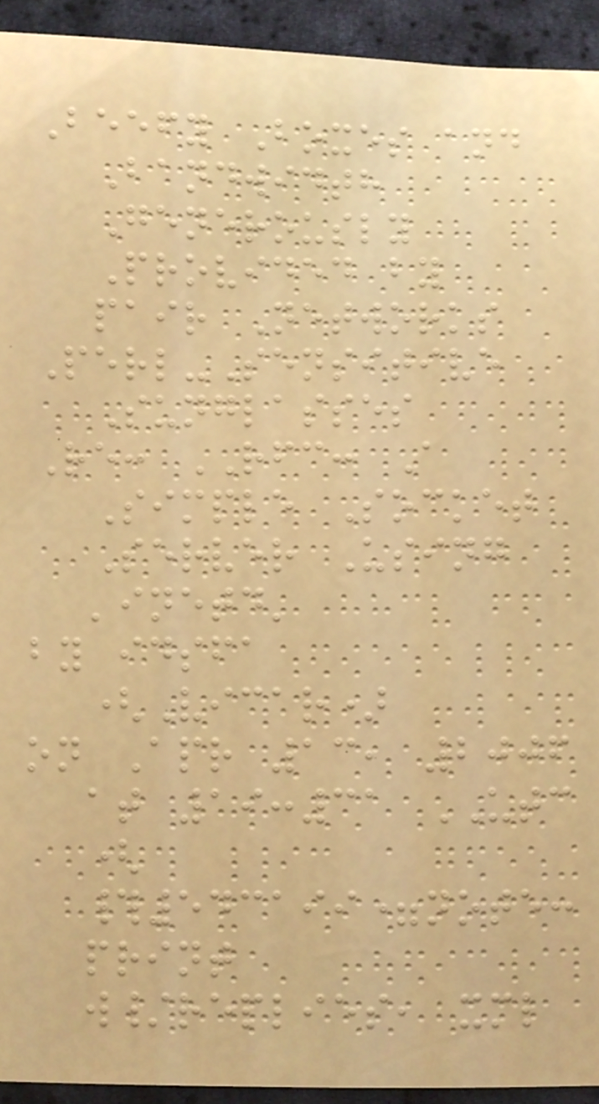Beefy Boxes and
Bandwidth
Generously
Provided by
pair Networks
Perl-Sensitive
Sunglasses
Re: RFC: A
Simple Socket
Server Using
'inetd'
by idsfa
(Vicar)
on Apr 13, 2006
at 19:31 UTC
(
#543199=note:
print
w/replies, xml
